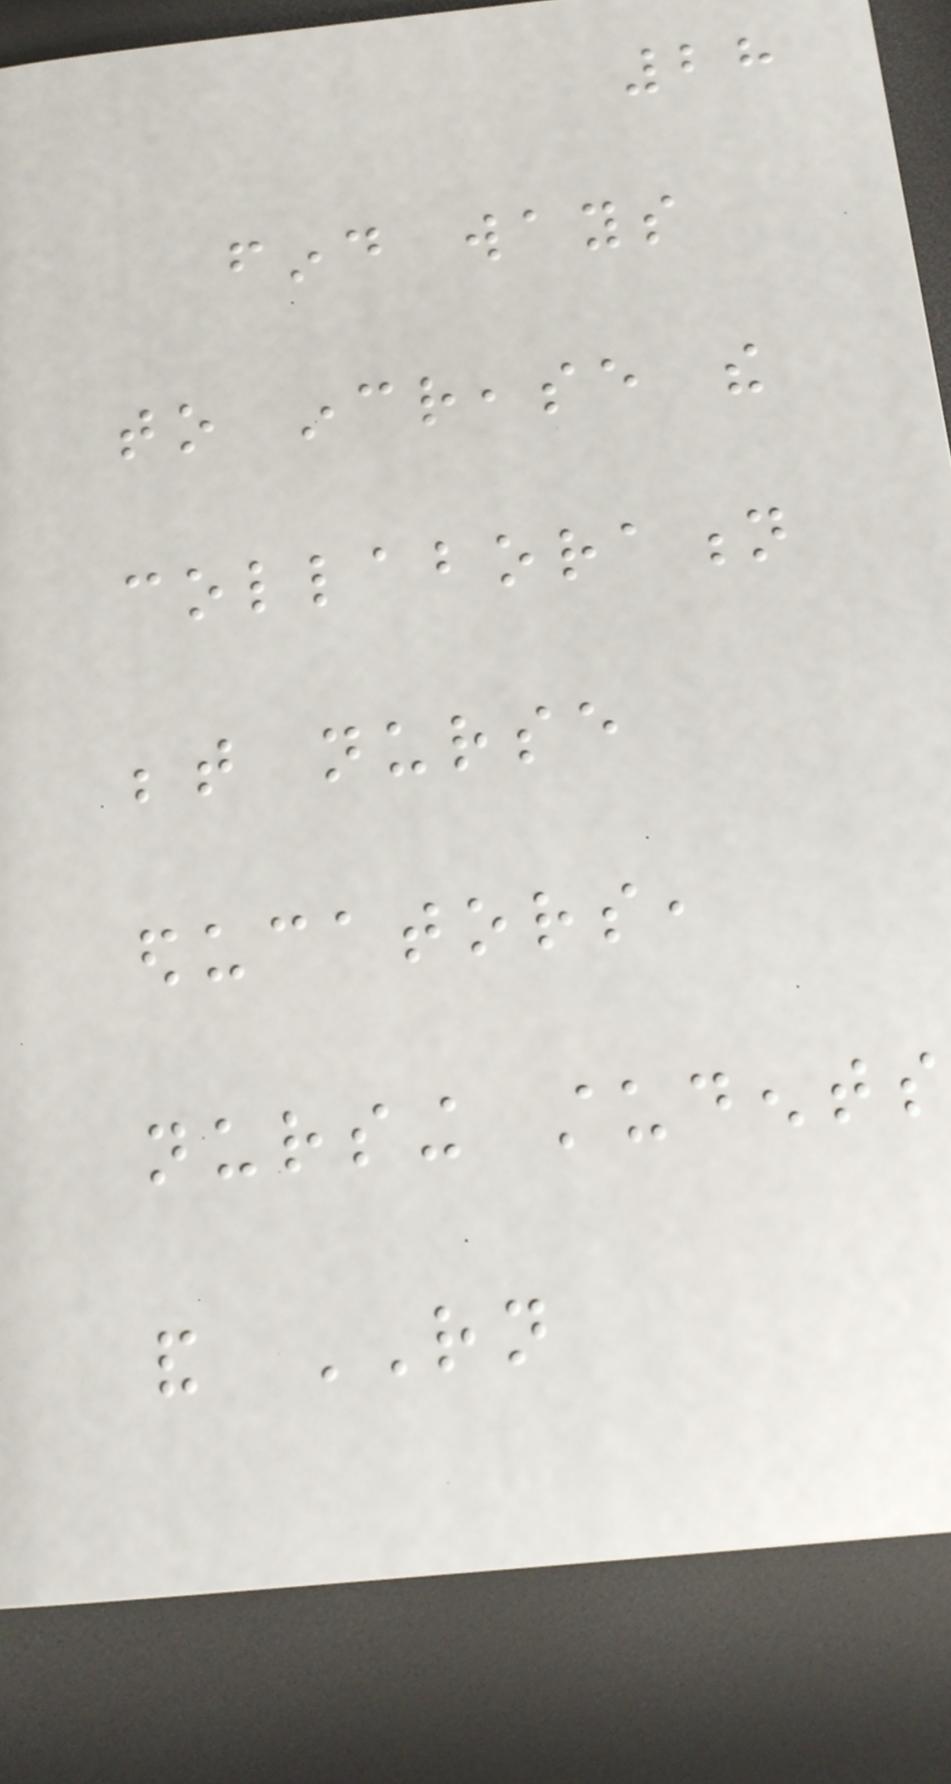28
find ways
to increase the
collaboration
between nurse
educators,
nursing students
and RN
